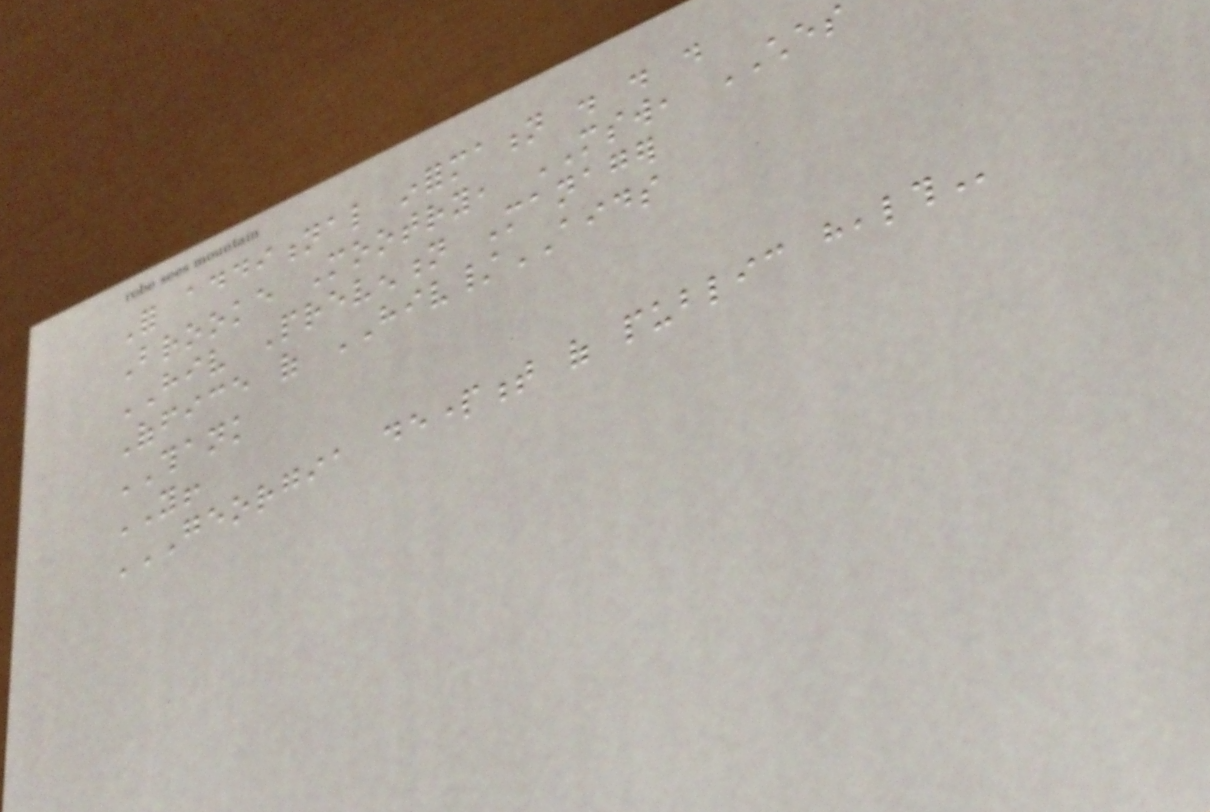For additional information . . .
Brooke Mootry, MSW, CHES
HIV Prevention Manager
Office of HIV/AIDS
THANK
YOU!
GEORGIA DEPARTMENT OF PUBLIC HEALTH
